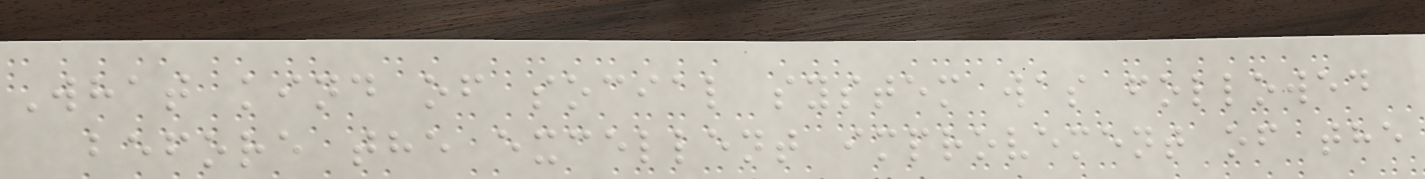What kind of social system was followed
before the excellent improvement of the
